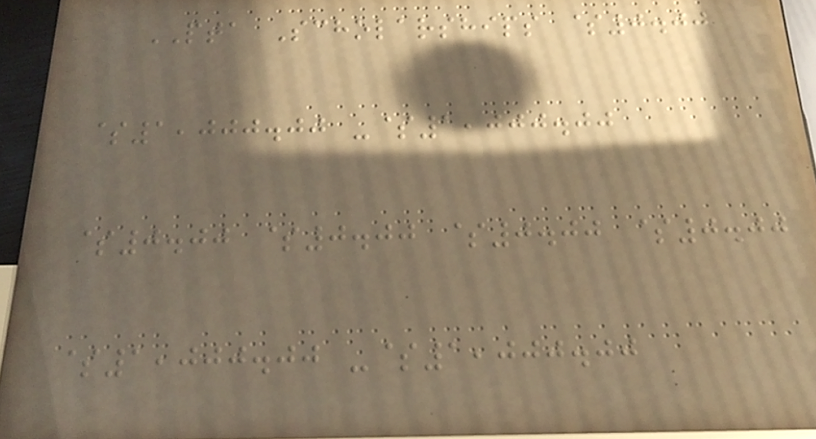PTA Scholarships $0.00
$1,000.00 -$1,000.00
$0.00 $0.00 $0.00 $0.00
$1,000.00 -$1,000.00
